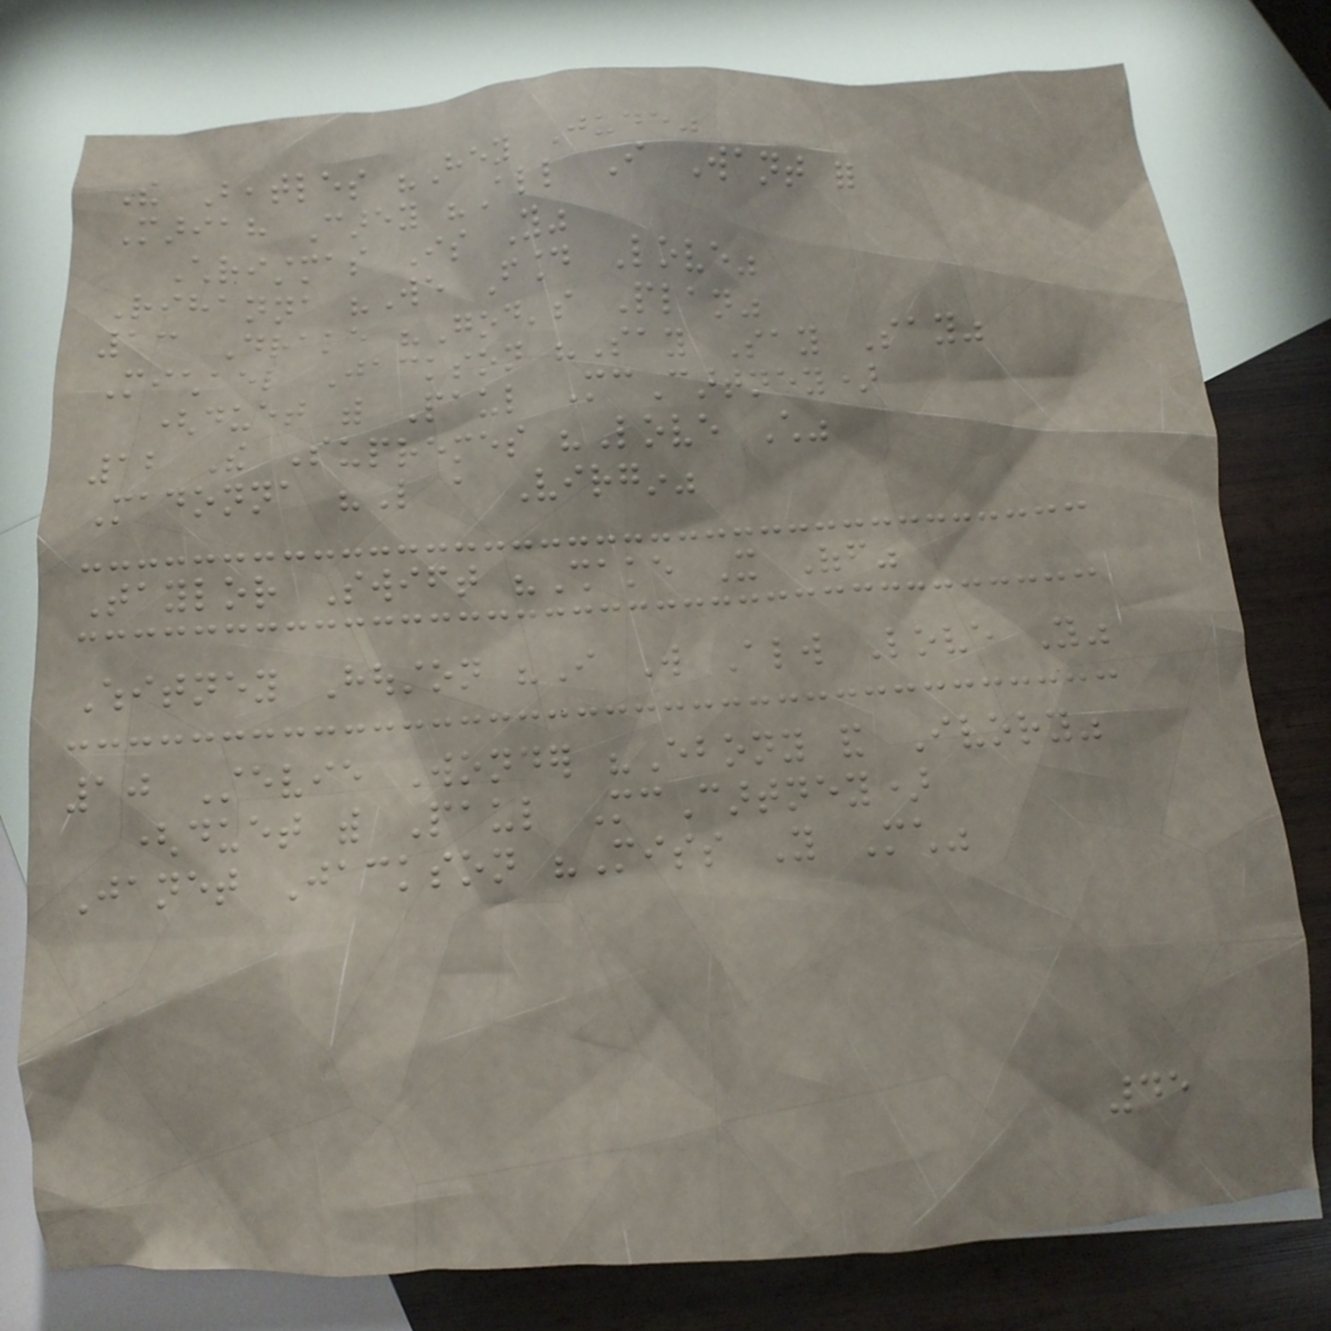The Beatles "Hey Jude"
Mariah Carey "All I Want for
Christmas Is You"
Rihanna "We Found Love"
13 Drake "God's Plan"
Michael Jackson "Say Say Say"
(duet with Paul McCartney)
12 The Supremes "Love Child"
Madonna "Like a Virgin"
Taylor Swift "Shake It Off"
Whitney Houston "I Will Always Love You"
10 Stevie Wonder "Ebony and Ivory"
(duet with Paul McCartney)
Janet Jackson "Miss You Much"
45
